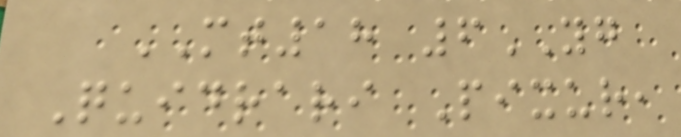MT18 6YG
Quidrari Pixur,
